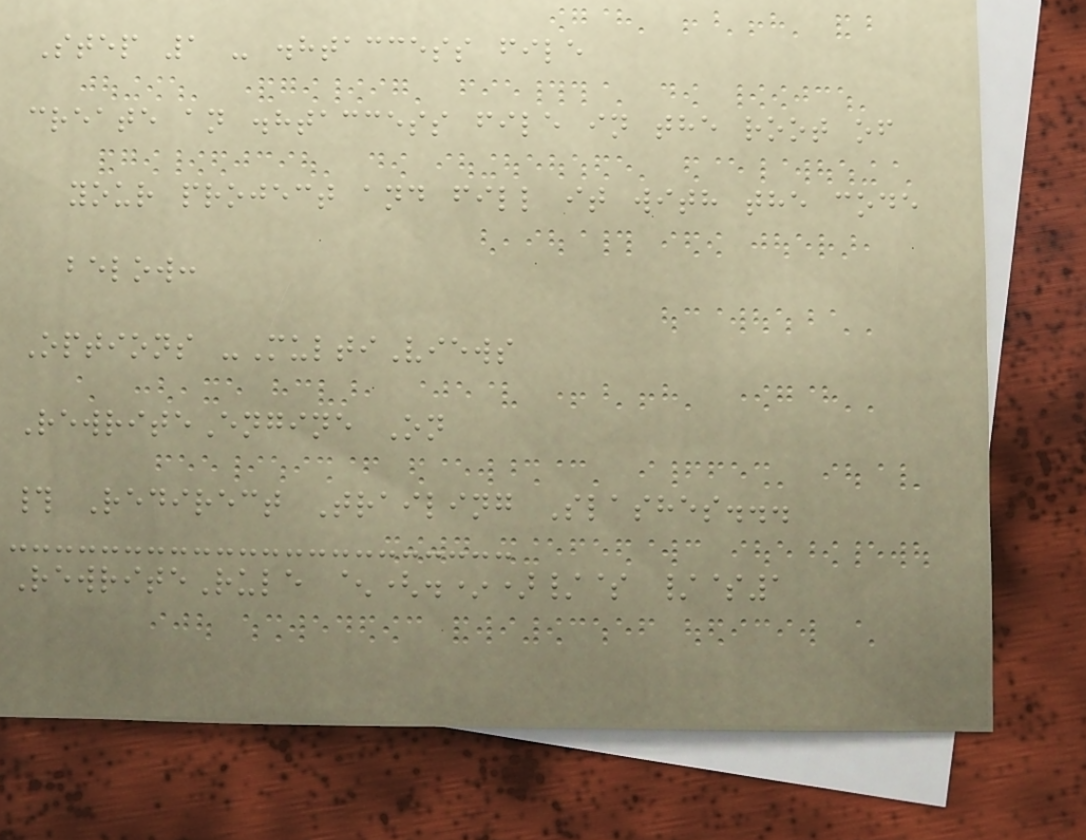Step 1 - .htaccess file
create an .htaccess file in the root of
your project and fill it with the code
below:
Options -MultiViews
RewriteEngine On
# Redirect Trailing Slashes...
RewriteRule ^(.*)/$ /$1
